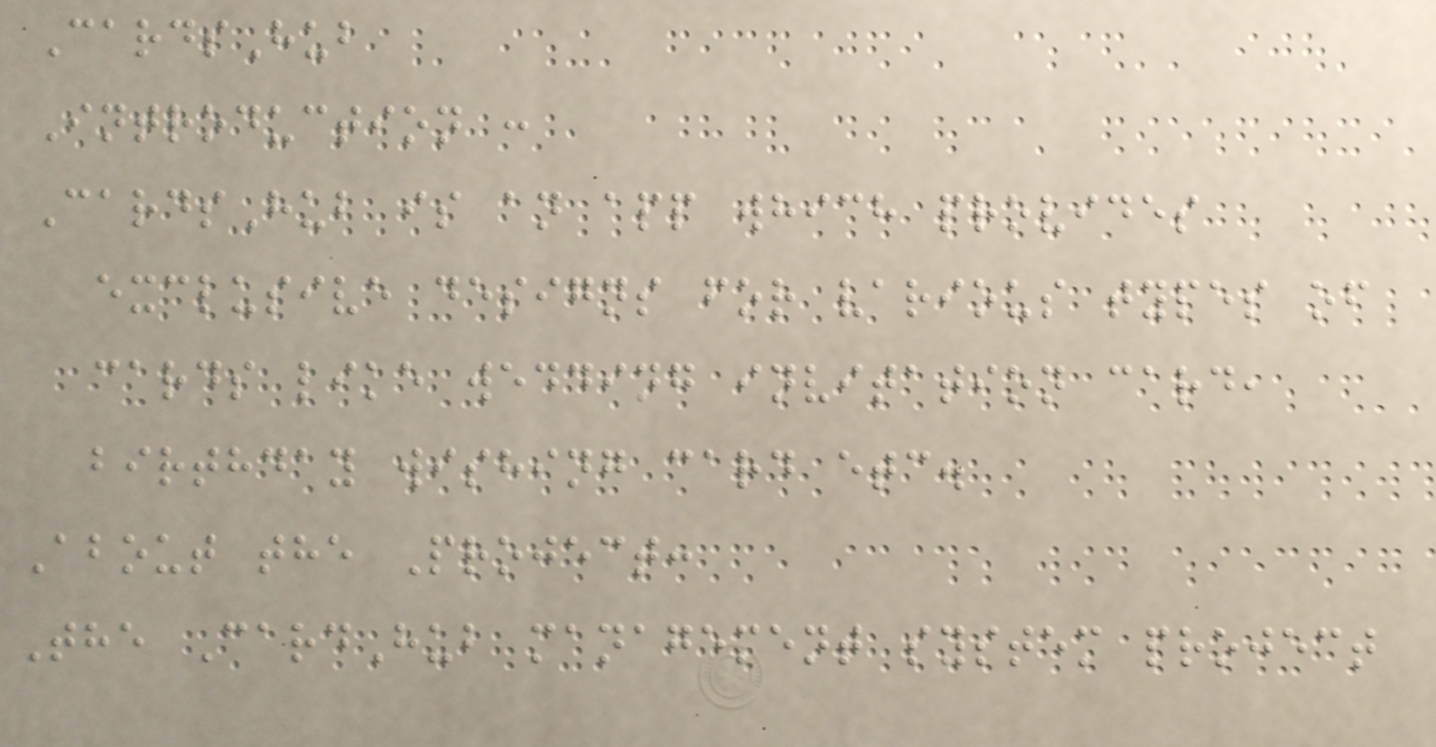CardsHub
Introduction :
CardsHub is an app which provides
exclusive designs for various types of
cards like wedding invitation card,
birthday wishing card etc.
About the Project:
The CardHub management system project
